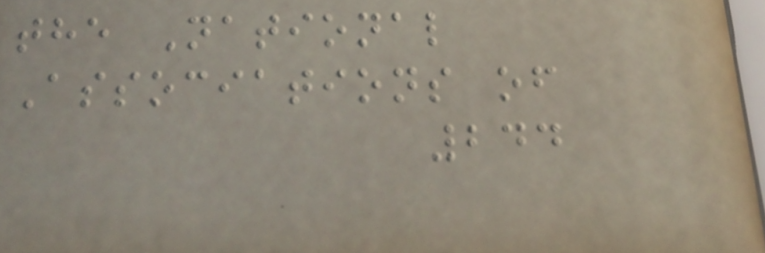the National
Associations of
244
